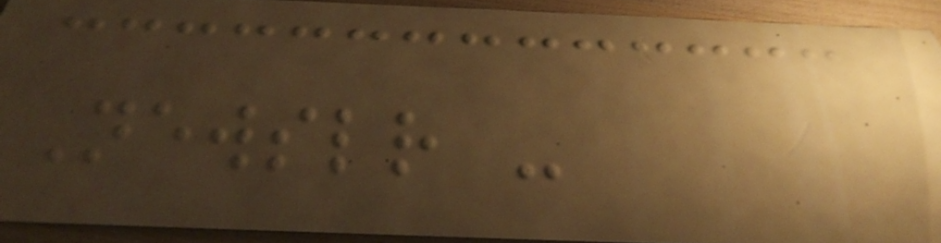Newsletter -
